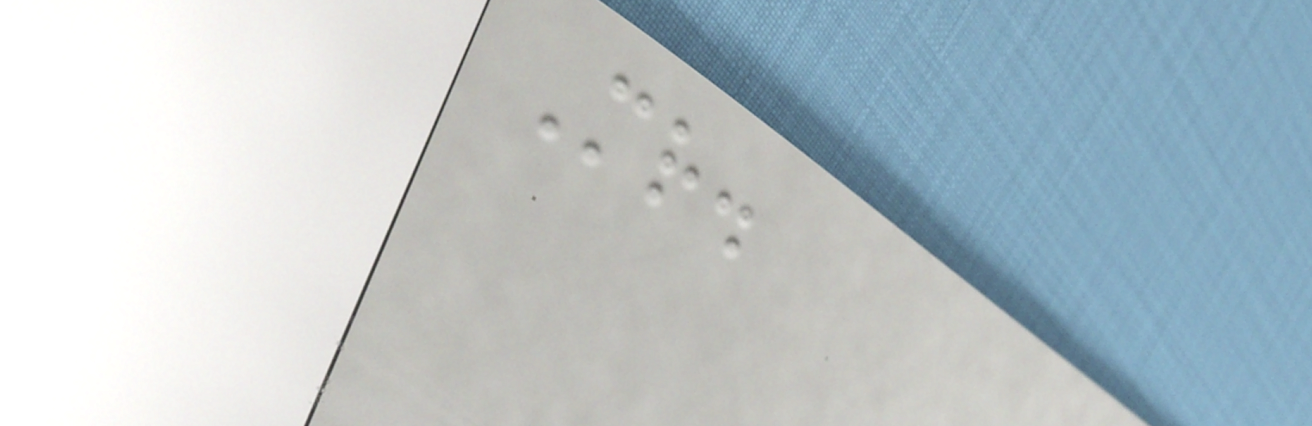Mr.
